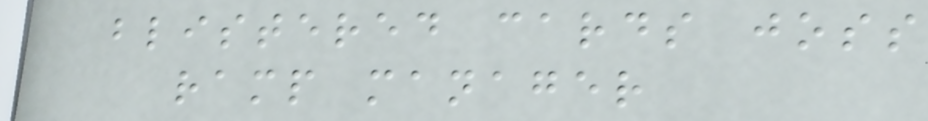blistered cards joss
ramp manager
